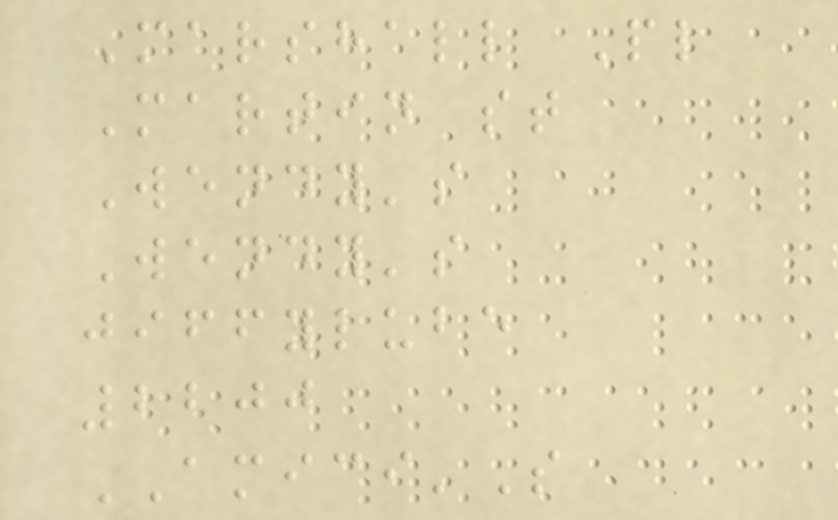Marshall Pl
Martin st
Wendy's
Wendy's
jiffylube
2200
AMICI'S
